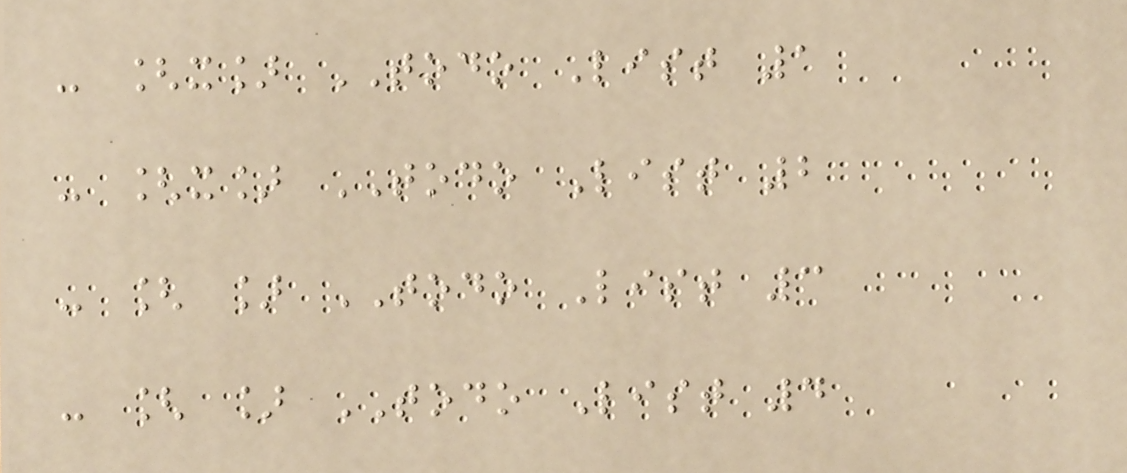- [x] TODO List 1
- [x] TODO List 2
- [ ] TODO List 3
- [ ] TODO List 4
